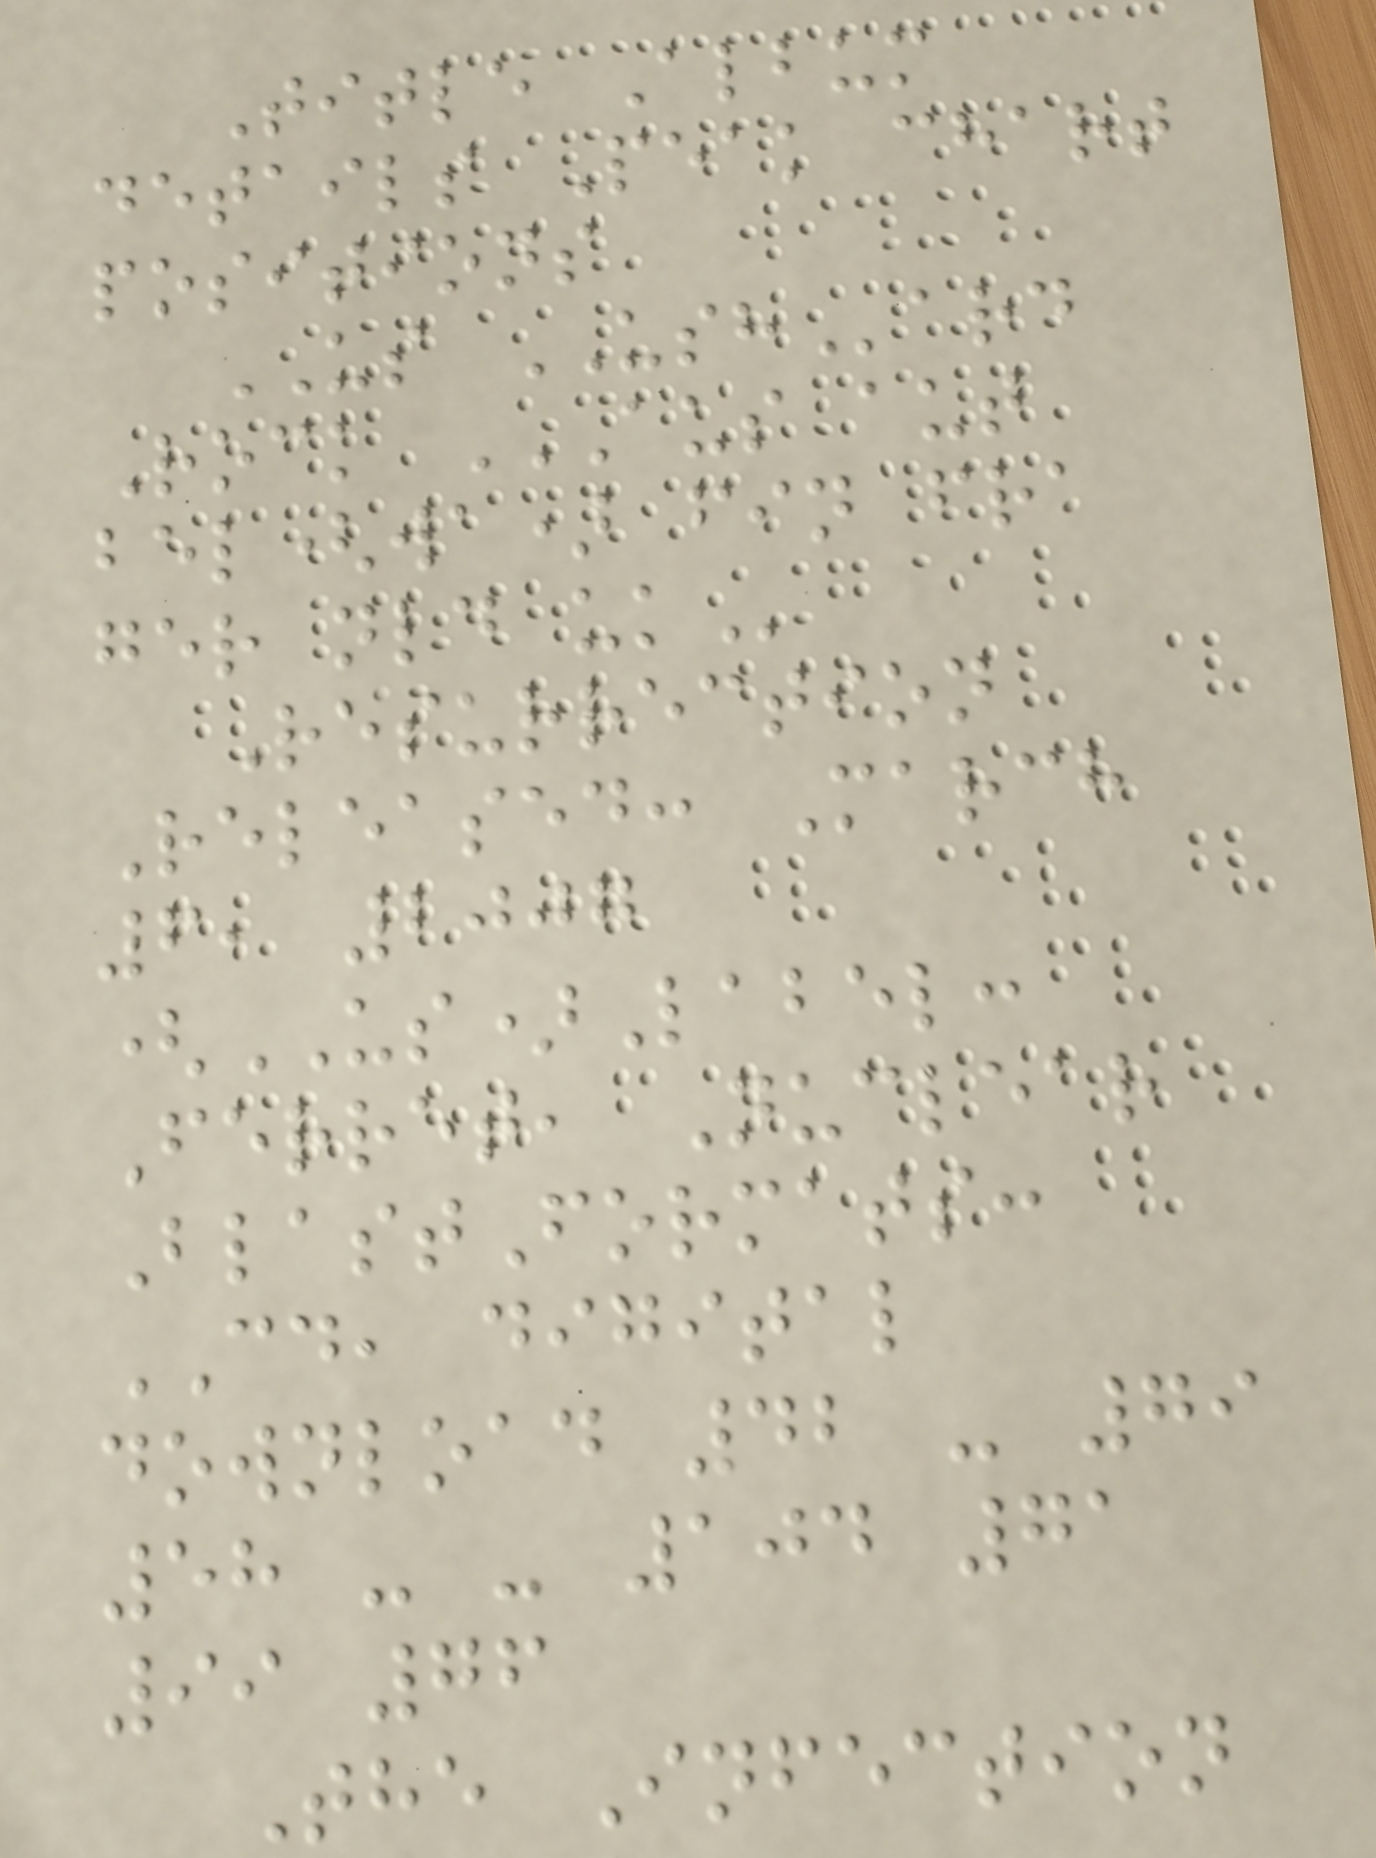Title Album
details Peak chart
positions
US USHard
Rock AUS AUT
BEL(WA) FIN FRA
GER NLD UK
Resurrection
Released: March
6, 2007
(US)Label:
Ferret, Nuclear
BlastFormats:
CD, digital
download 42 - 79
58 - - 104 71
99 76
The Infection
